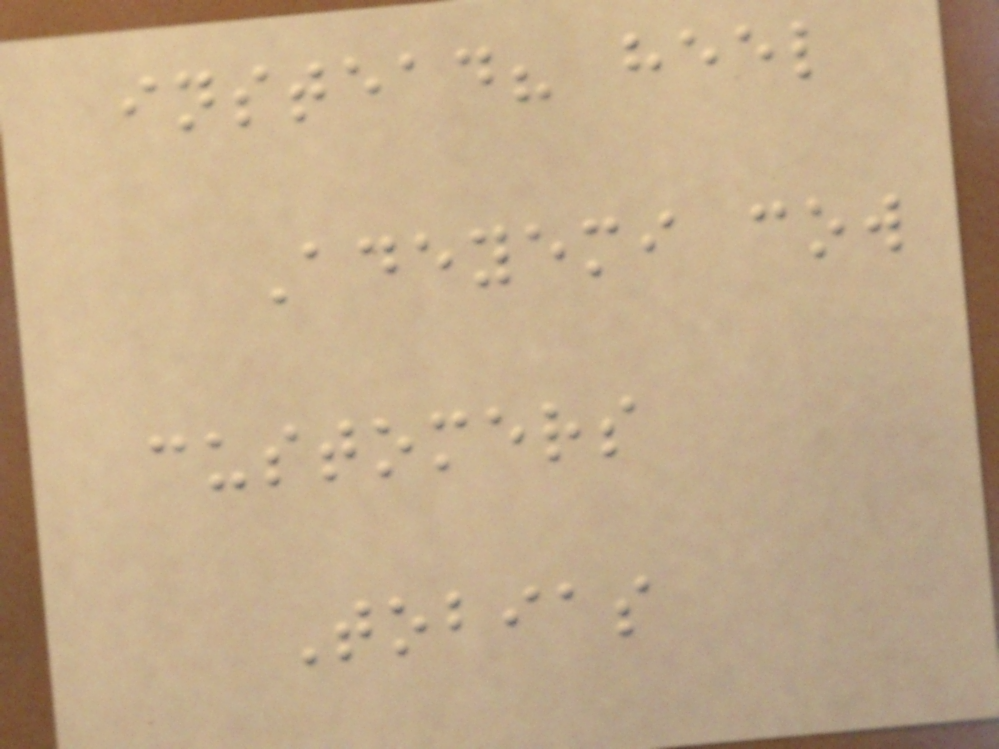instead? heel
Adeyemi cow
customers
Tobias
